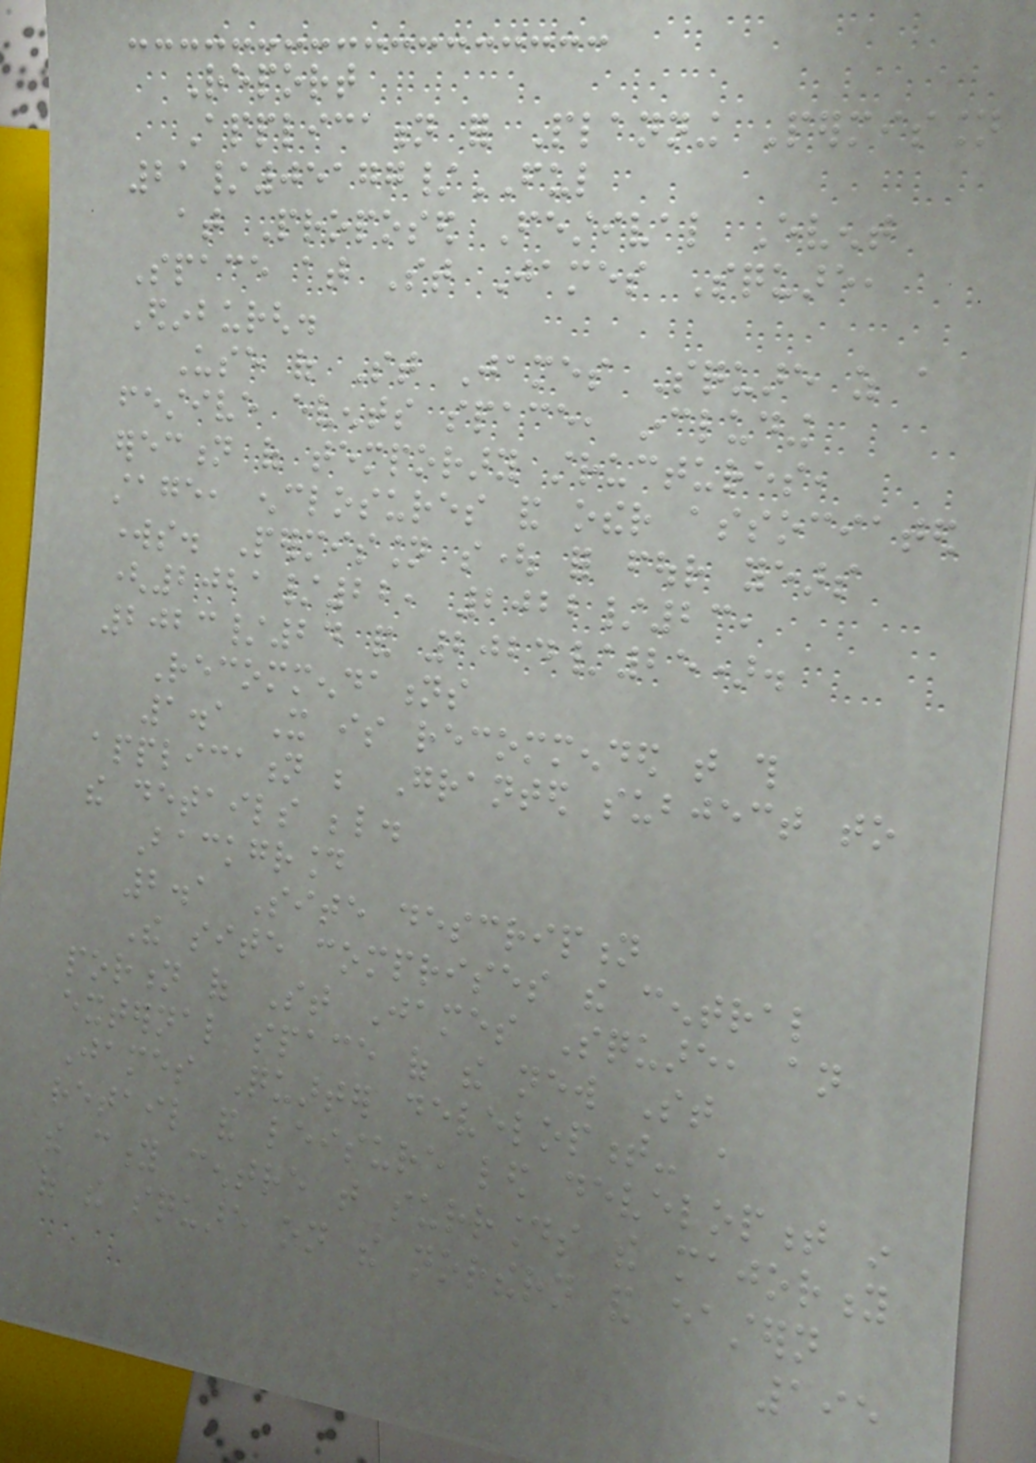Report
Application for Planning Permission
21/05177/FUL
at Proposed Festival Event
Space at St James Square,
Edinburgh.
Use of St James Square as a
festive events space, including
erection of temporary structures,
stage, enclosures and other associated
works. Permission sought for four years
(2021/22, 2022/23,
2023/24 and 2024/25).
Recommendations
1.1 It is recommended that this
application be Granted subject to
the details below.
Background
2.1 Site description
The site comprises the central
portion of St James Square, an
external space of the new St
James Quarter development- a
retail and leisure led development in
the city centre that surrounds the majority
of the square on the northern and eastern
195
